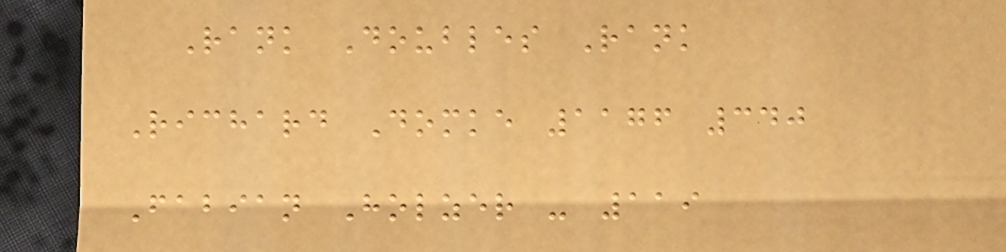Rank Doubles Rank
Richard Domke 1176 340
Fabian Holzer - 119
